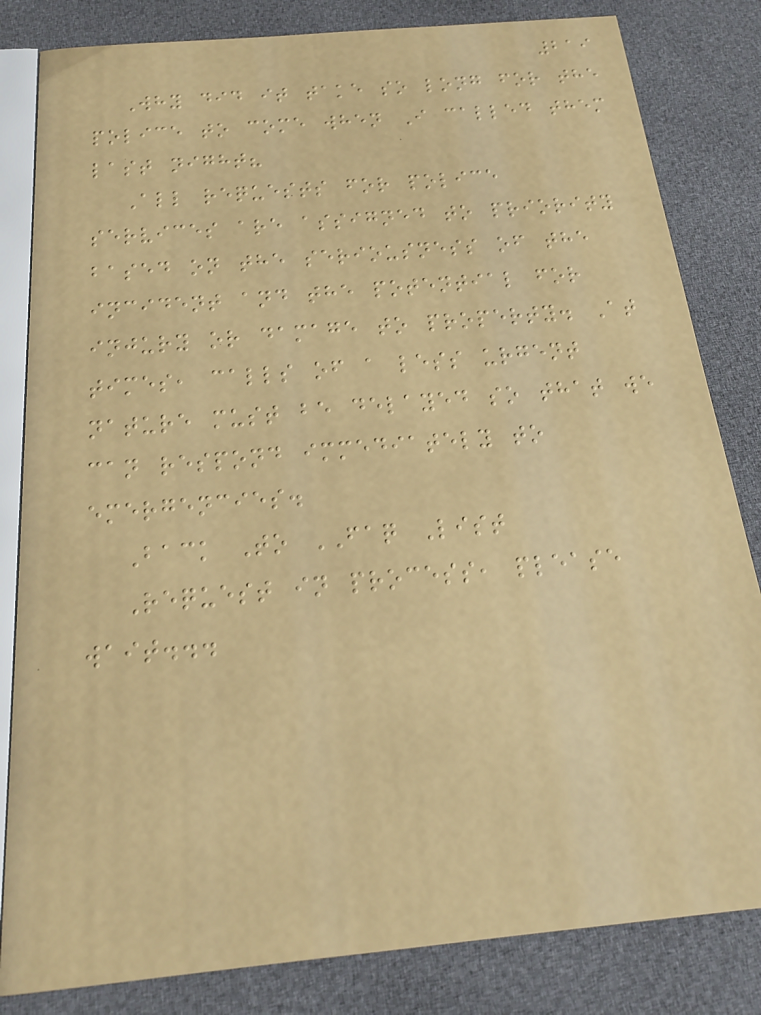219
Why did it take so long for the
police to come when I called them
last night?
All requests for police
services are assigned to priority
based on the seriousness of the
incident and the potential for
injury or damage to property. At
times, calls of a less urgent
nature must be delayed so that we
can respond immediately to
emergencies.
Back To FAQ List
Request in process, please
wait...
